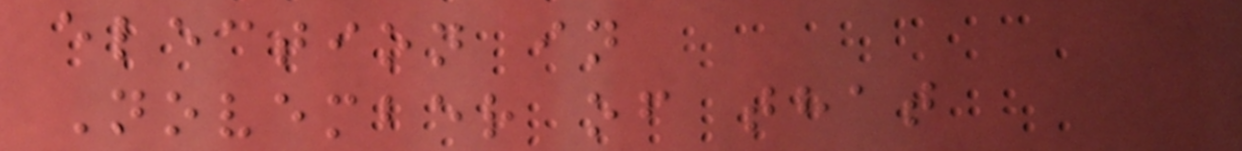election in
November of that
